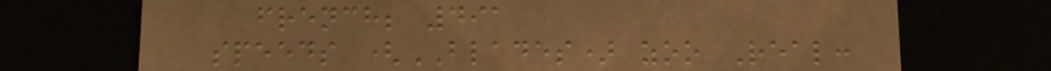french; 491
speeds (BLADES) zoo Real:
